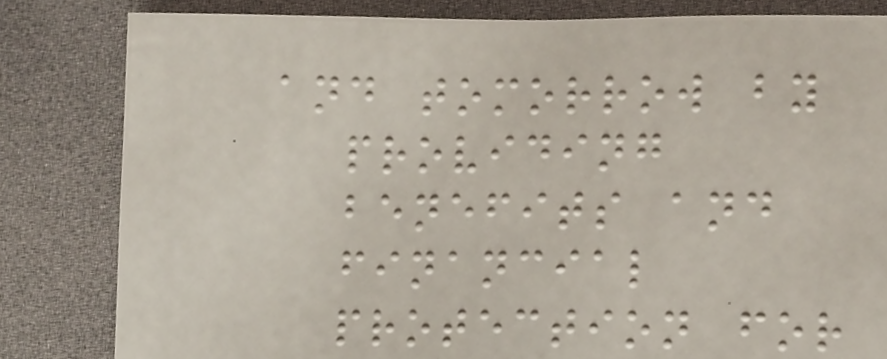and tomorrow by
providing
benefits and
financial
protection for
